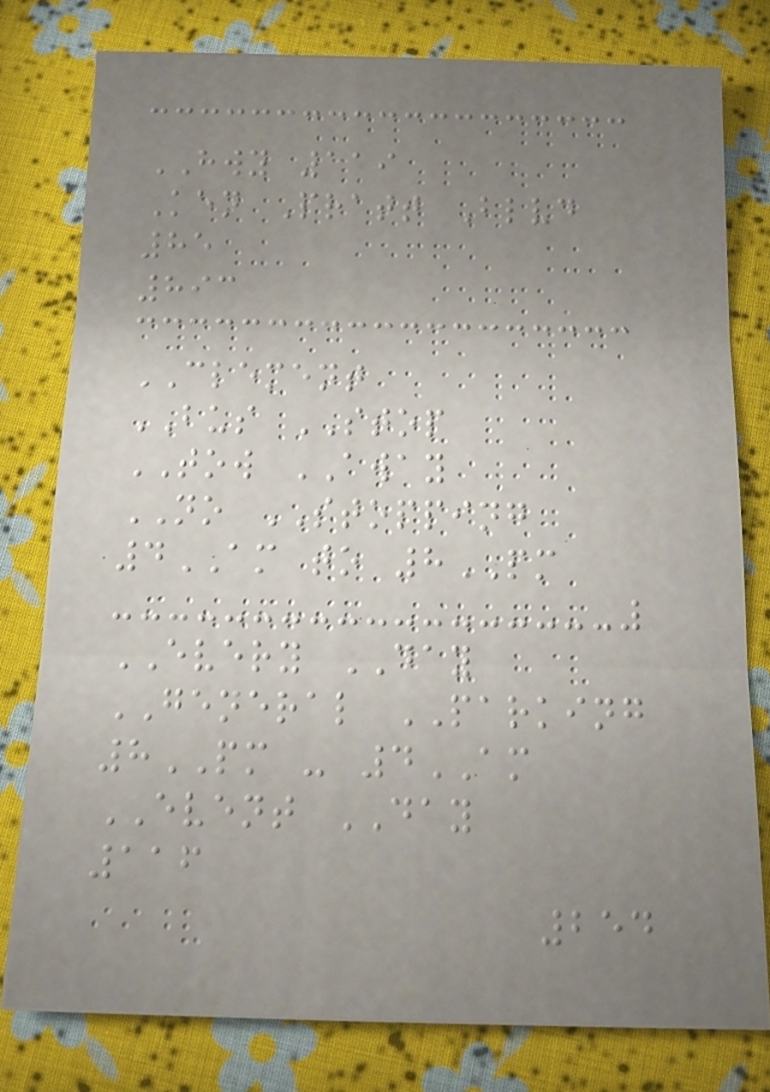HWY 119
Ken Pratt Blvd
85
893
CLEMENT
BUS STOP
TOW AWAY
NO STOPPING
4AM to 8PM
EVERY DAY
GENERAL PARKING
8PM - 4AM
EVENT DAY
116
254
